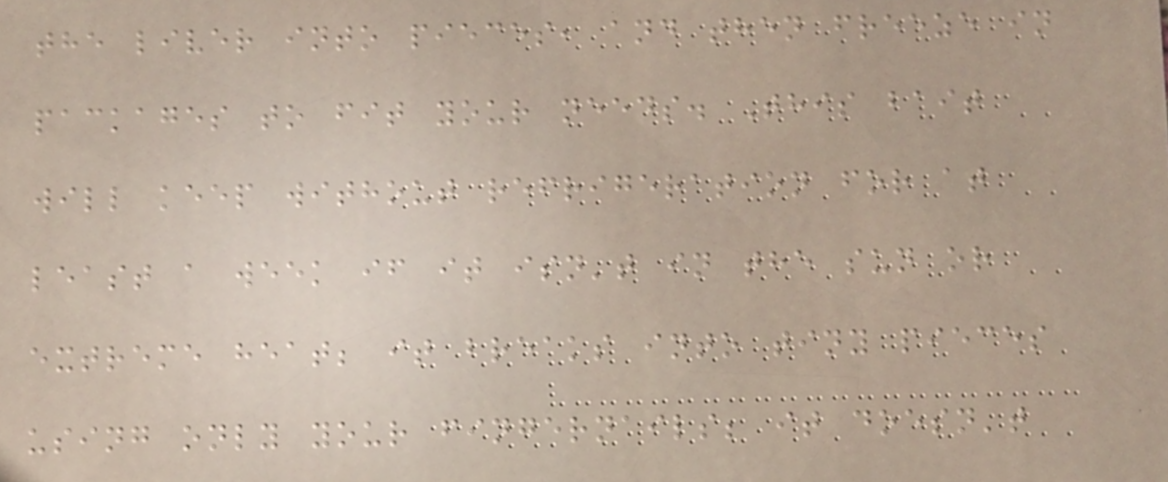the liver into pieces, and then freeze in
packages to fit your needs. This bait
will keep without refrigeration for at
least a week if it isn't in the sun or
extreme heat; it breaks into tiny pieces
using only your fingernails; it doesn't
